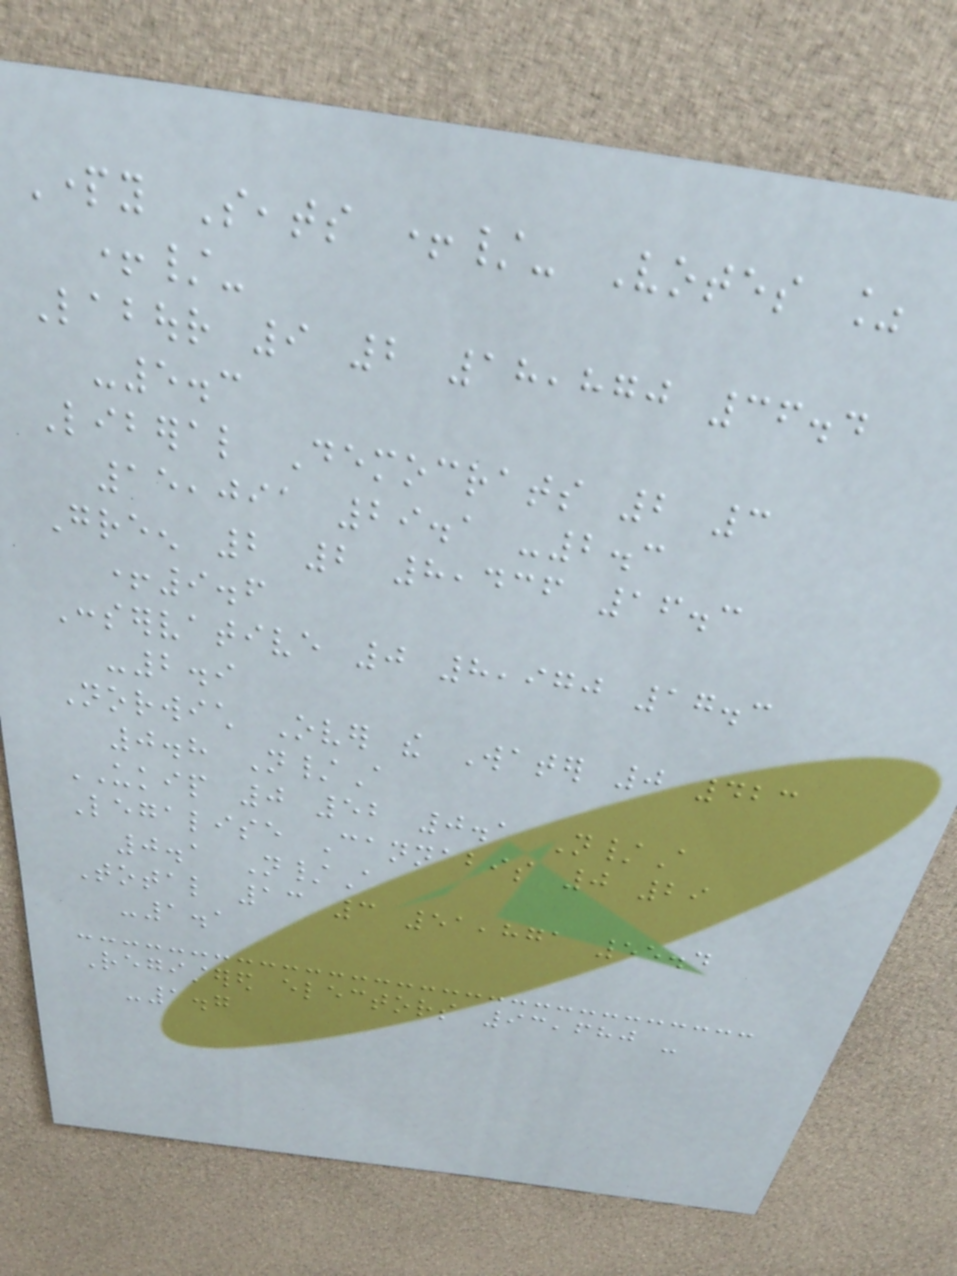Party Seats +/- Votes %
+/-
Labour 9 2 18,870 36.4
-5.3
Liberal Democrats 2 3
15,091 29.1 -2.3
Green 2 2 8,436 16.3
+9.6
Conservative 0 8,970 17.3
-2.9
Norwich Over the Water 0 423
0.8 N/A
UKIP 0 52 0.1 N/A
Legalise Cannabis 0 29
0.1 N/A
Total 13 3 51,871 55.4
-1.1
Registered electors 93,680 -
-1.7
